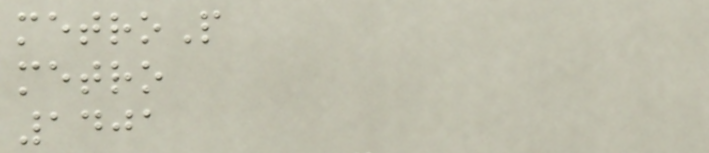metroP
metro
1401
